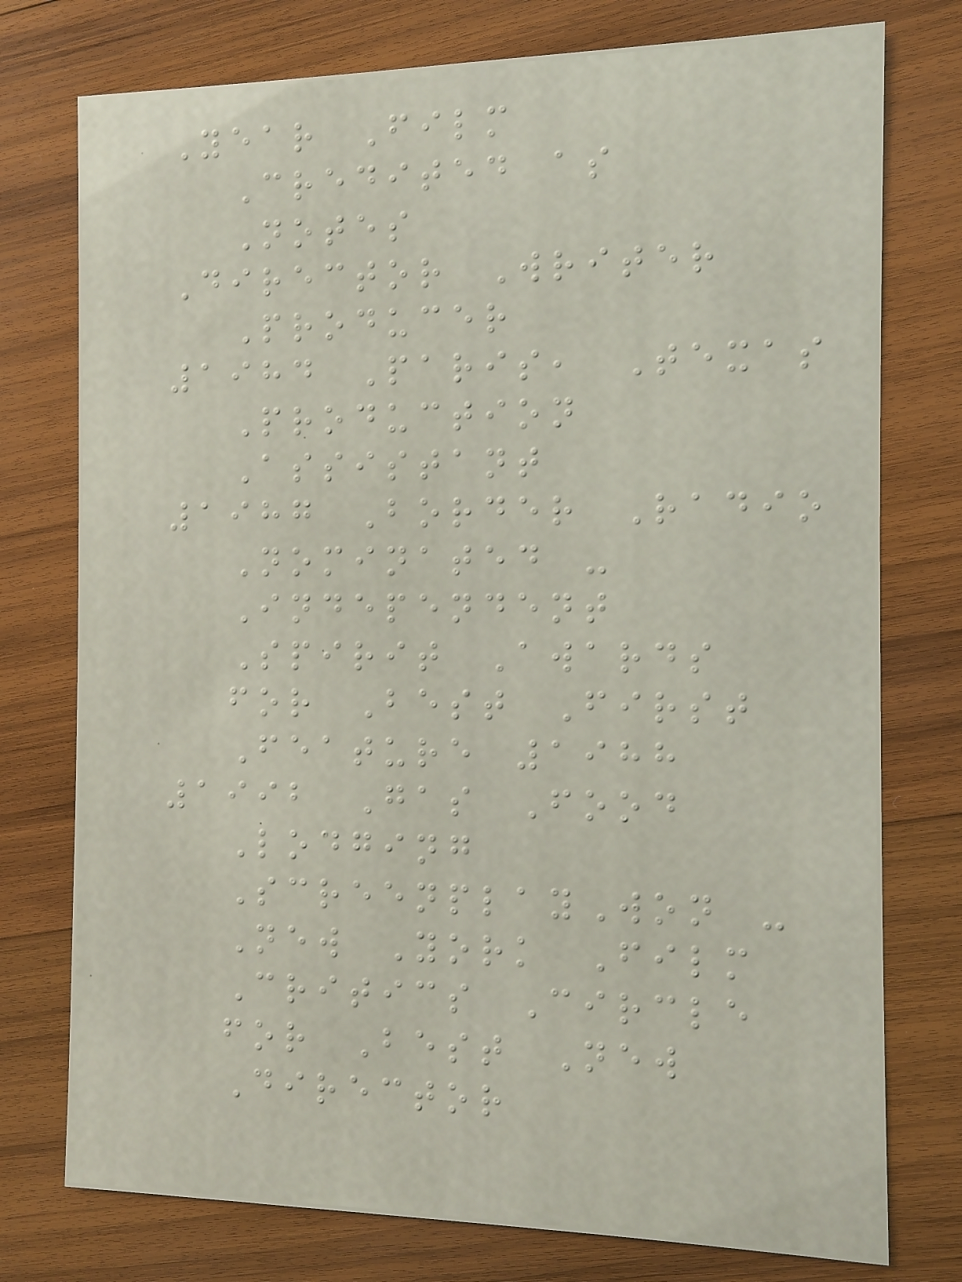Year Film
Credited as
Notes
Director Writer
Producer
1984 Paris, Texas
Production
Assistant
1987 Border Radio
Nominated -
Independent
Spirit Awards
for Best First
Feature 1988
1992 Gas Food
Lodging
ScreenplayWon -
New York Film
Critics Circle
for Best New
Director
